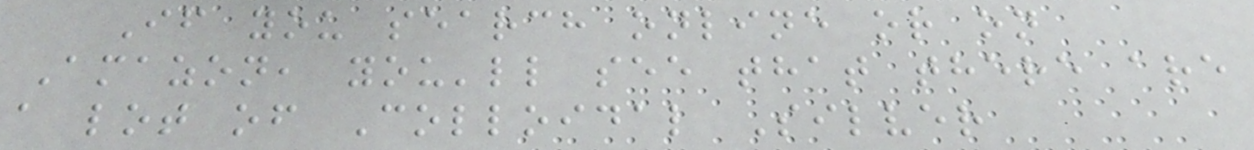If you search online or on
Amazon, you'll see that there are
a lot of Colloidal Silver
